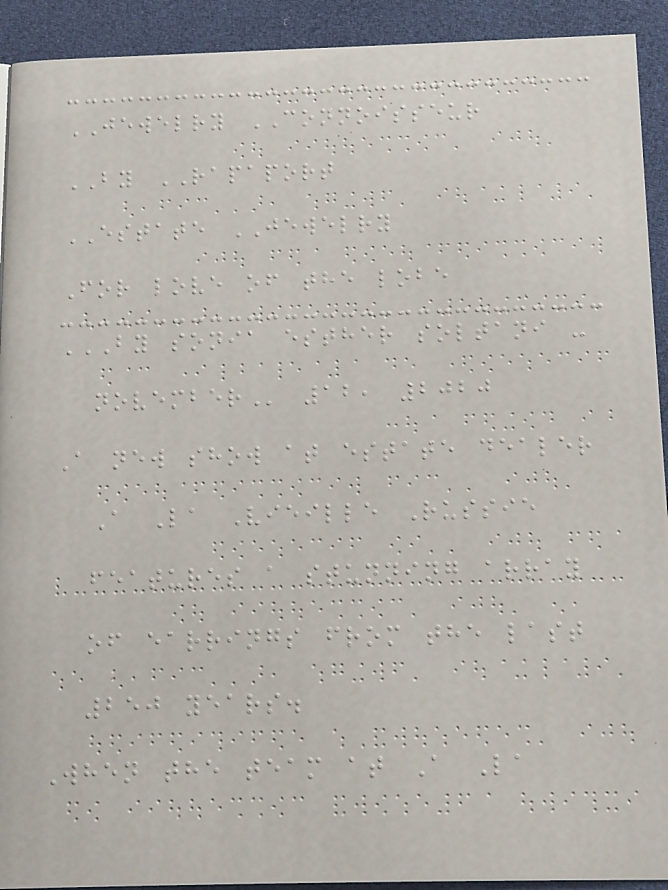JEWELRY CONNOISSEUR
BY RAPAPORT
ESTATE JEWELRY
For love of the lobe
BY SONIA ESTHER SOLTANI -
NOVEMBER 12, 2020
A new show at estate dealer
A La Vieille Russie
features a stunning array
of earrings from the last
250 years.
When the team at A La
